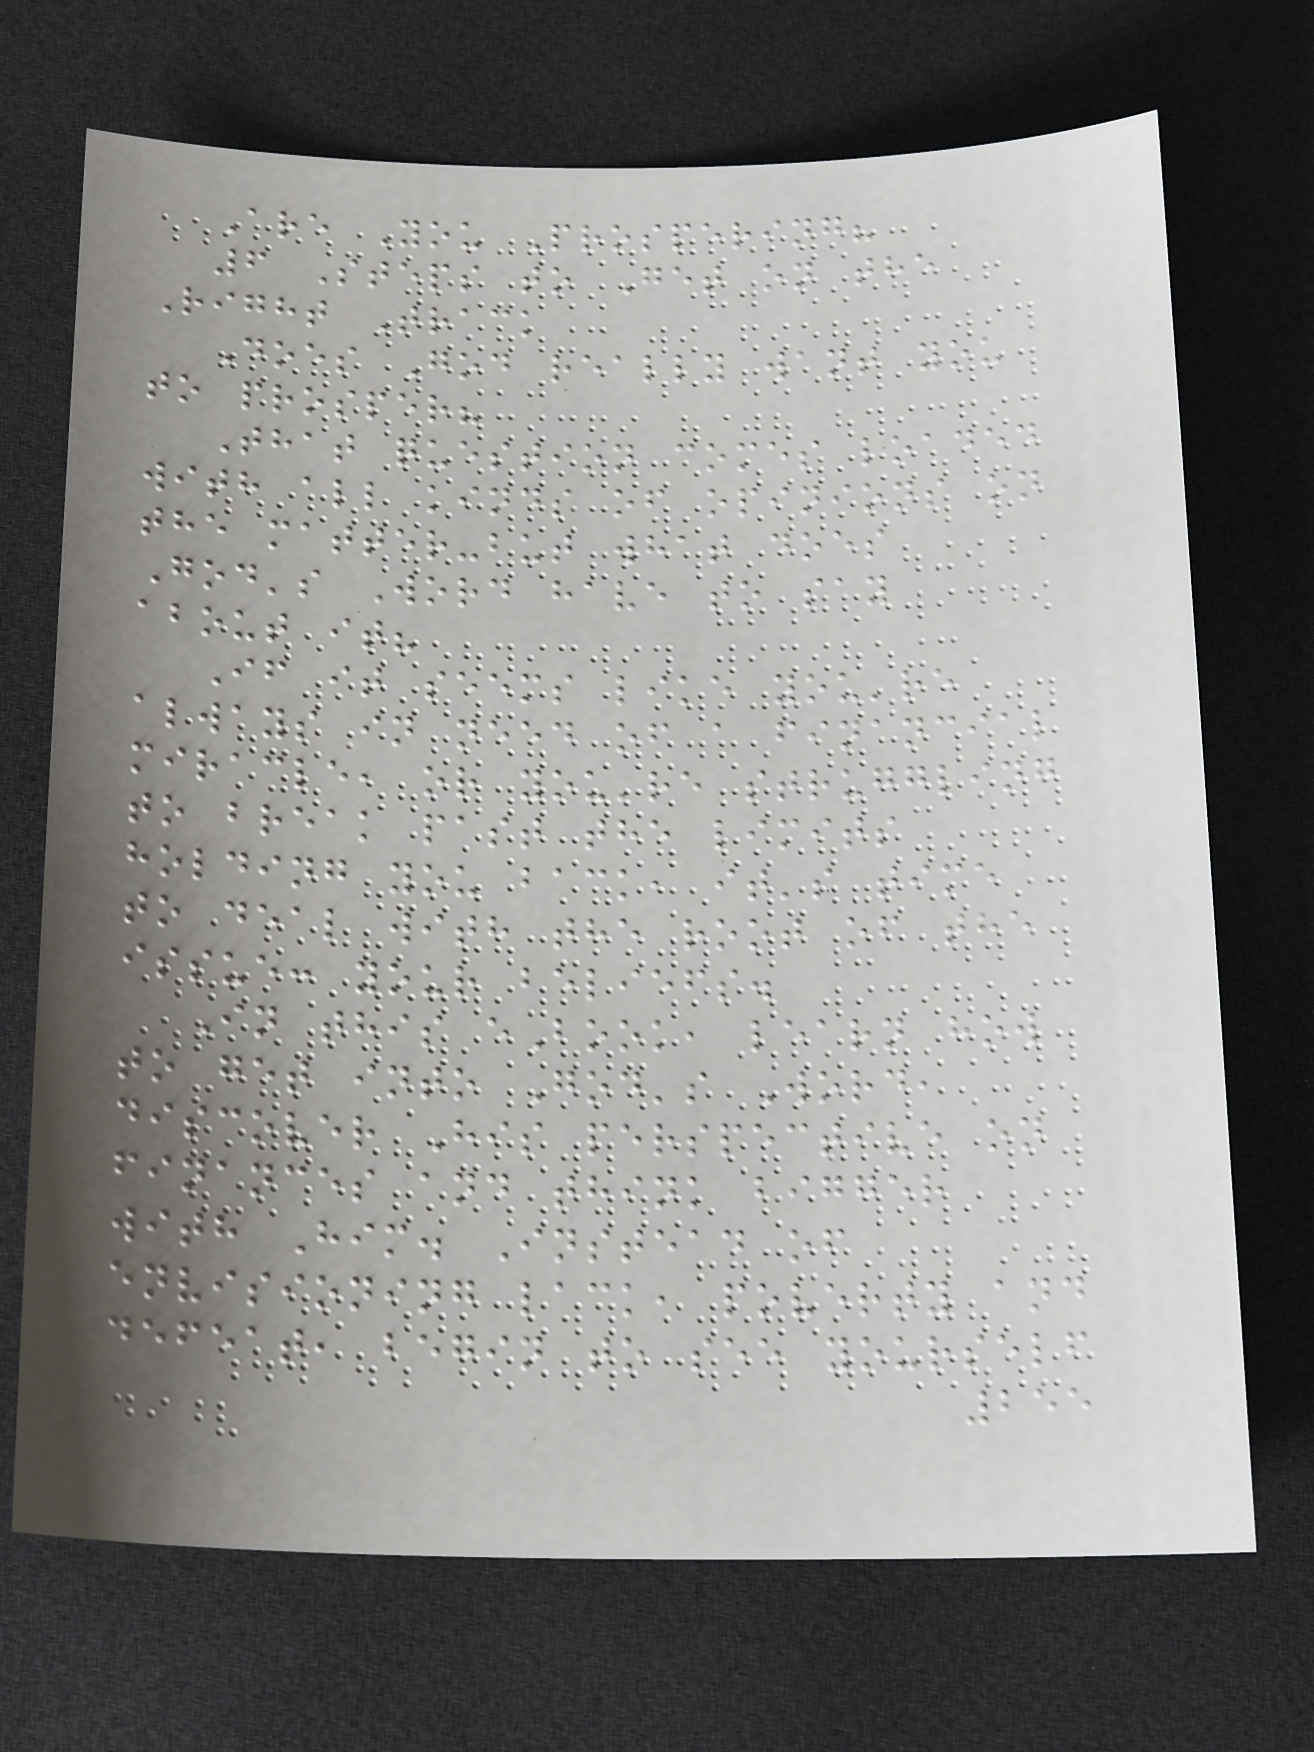Are You Prospering?
6 Steps to Get on the
Right Track
Does God really want you
to prosper?
That question comes loaded
with all kinds of opinions on
the matter-but what does
God's Word have to say
about it?
If it seems like you're
always in need of a financial
miracle, or you're struggling
to break past the limits
holding you back, it's time
to deal with the root of the
issue: your beliefs.
In this eBook, learn how
to get into God's Word,
discover His perspective on
finances and think bigger
with Him. Instead of
envisioning lack, poverty and
defeat, begin to see yourself
255
